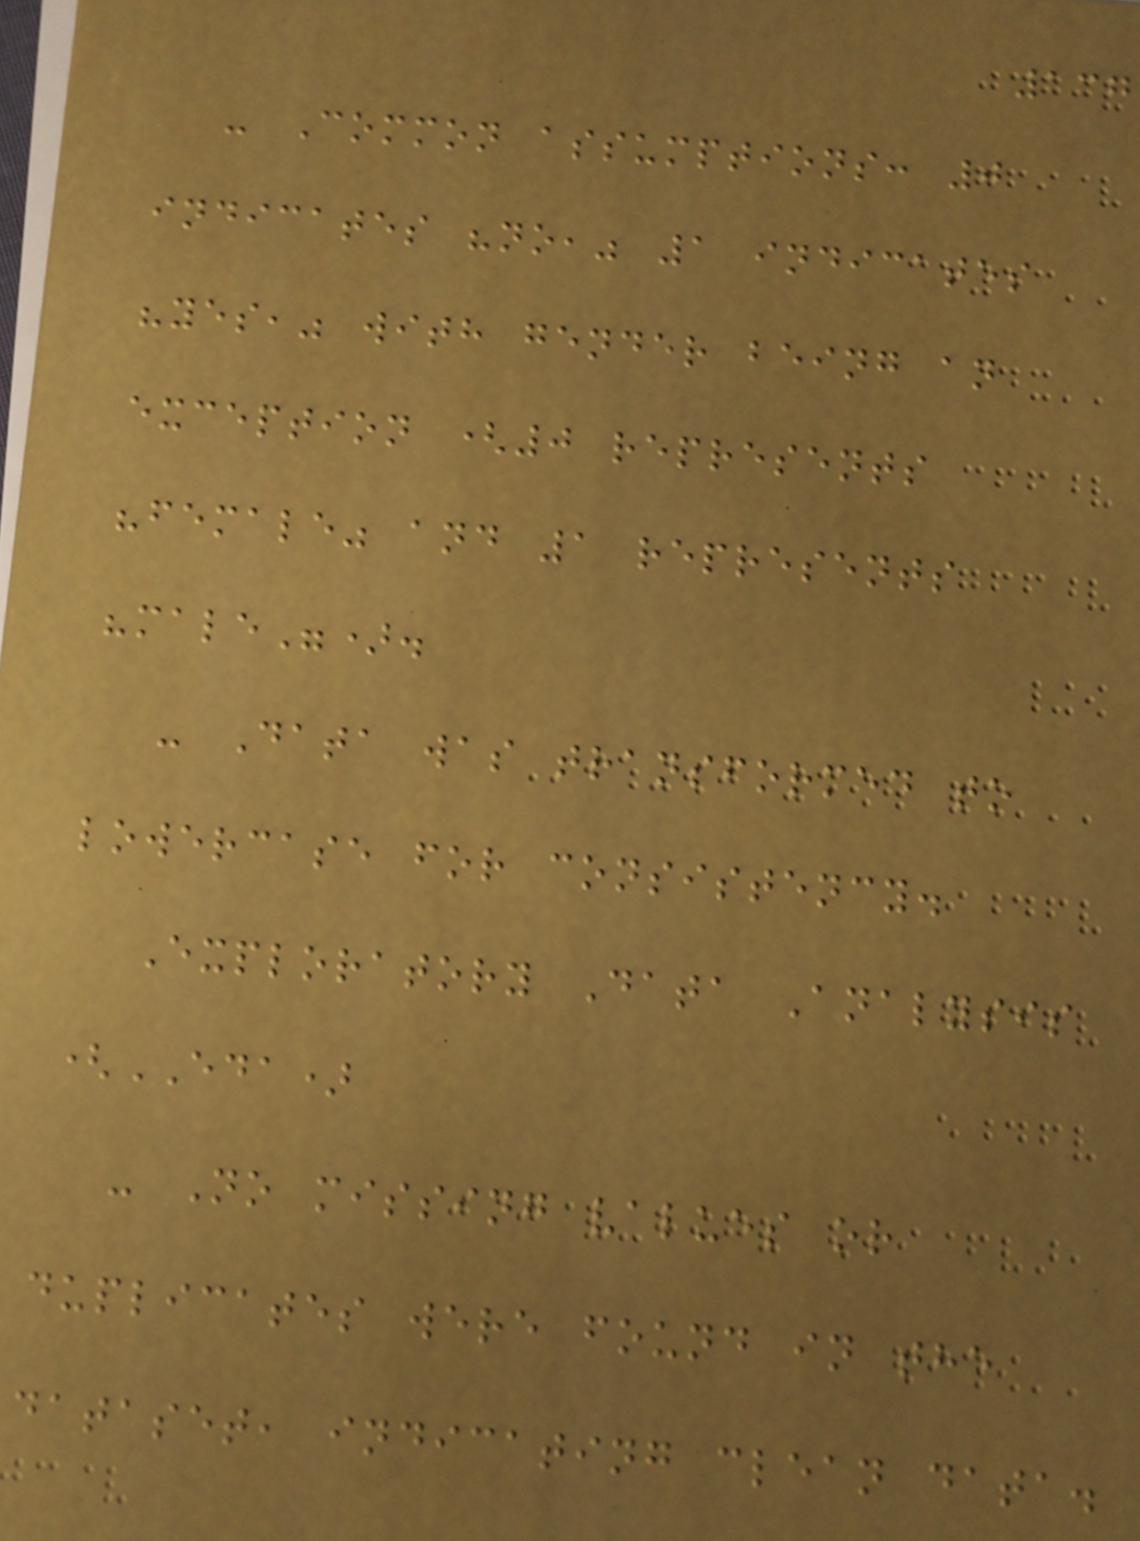137
- Common assumptions: 0
indicates "no," 1 indicates
"yes," with gender being an
exception (0 represents
"female" and 1 represents
"male").
- Data was transformed to
lowercase for consistency.
Exploratory Data Analysis
(EDA)
- No missing values or
duplicates were found in the
dataset, indicating clean data.
